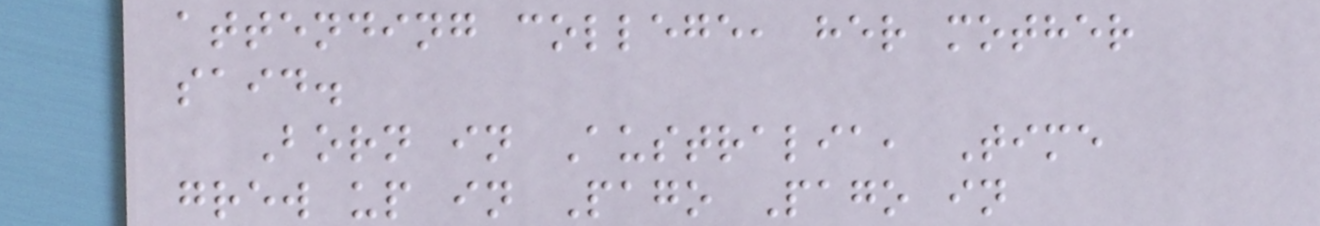attending college, her mother
said.
Born in Australia, Time
grew up in Pago Pago in
